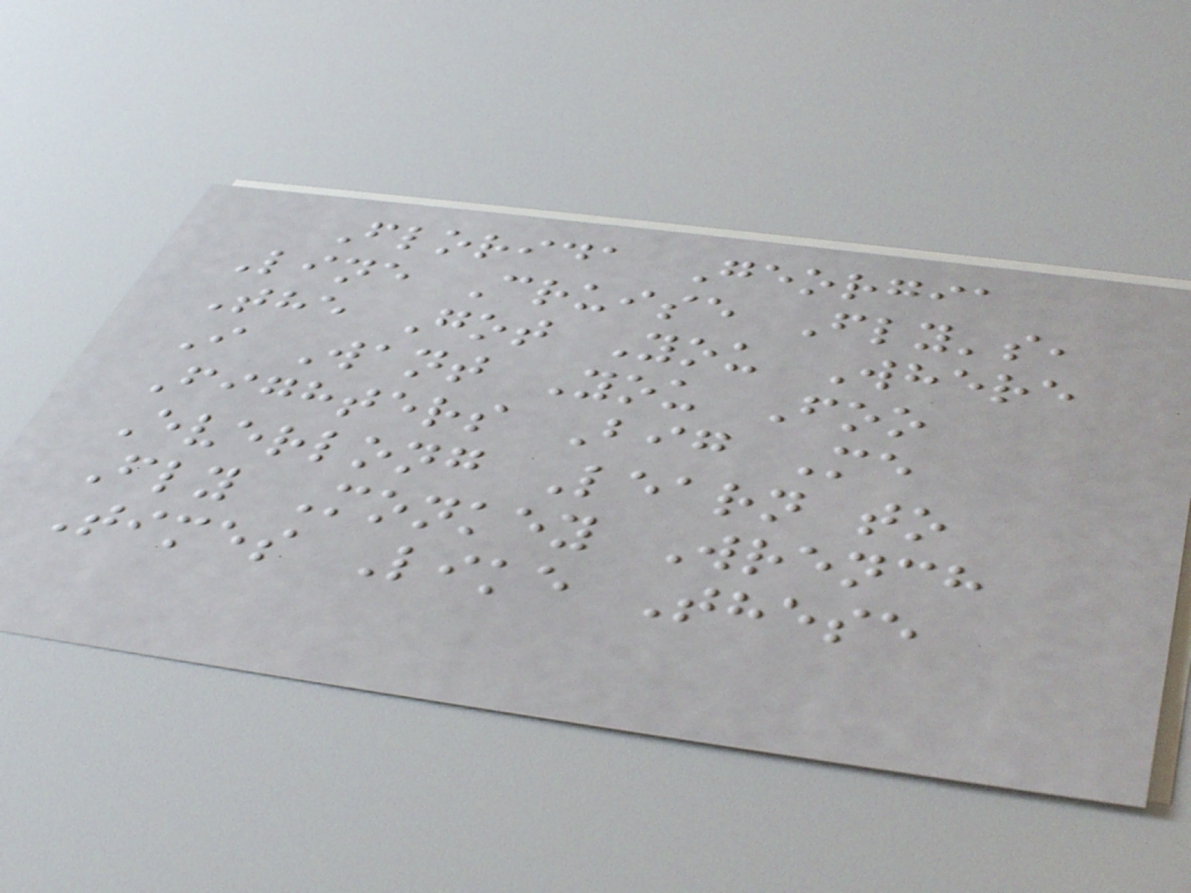Florida Georgia
Line Cruise Fly's,
The Got You Where
I Want You Foo
Fighters Big Me
Everlong Learn to
Fly Monkey Wrench
Times Like These
